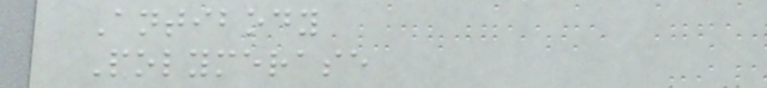Antibody
Polymerase
